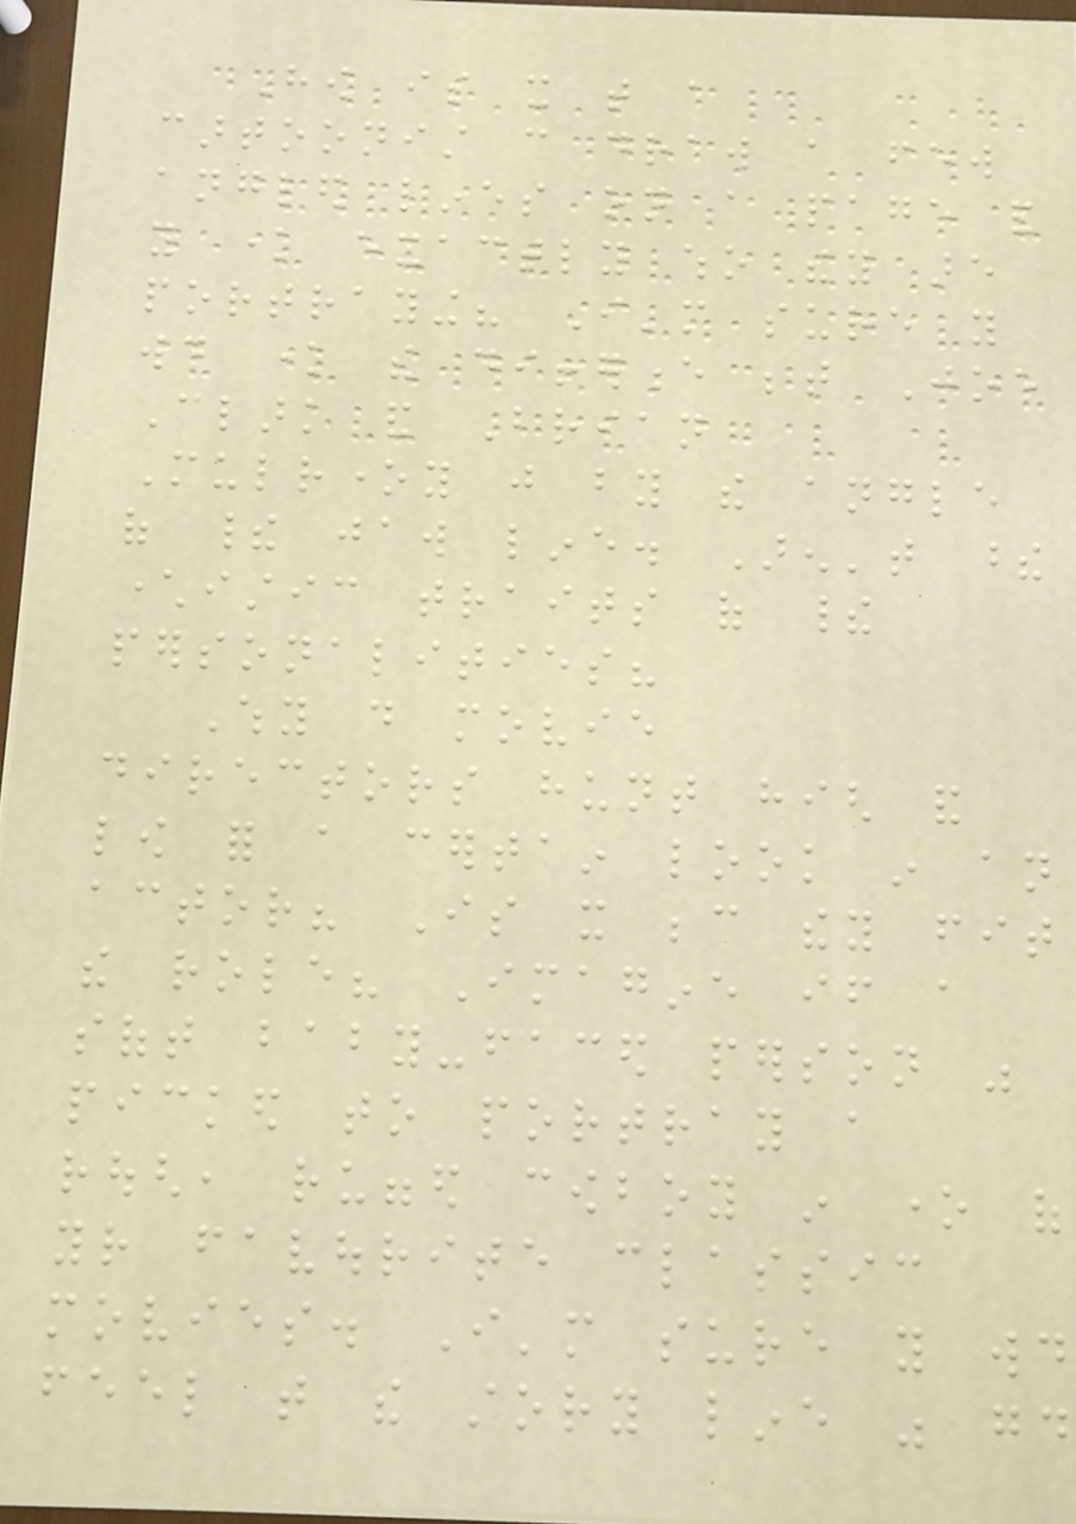How is it that a
cartoonist can draw a few
angled lines on a page and
you know exactly who they are
portraying? I'm sure you
would know the difference between Joe
Clark and Brian
Mulroney just by the angle
of their jaw line. Aren't these
characteristic traits of their
personalities?
Why do movie
directors hunt high and
low for a certain look in an
actor? Is it because they fit
the role? Imagine if a
soft baby-faced person was
picked to portray a
rough, rugged cowboy in one of
your favourite classic
movies. I'm sure you would
feel that the story line was good
